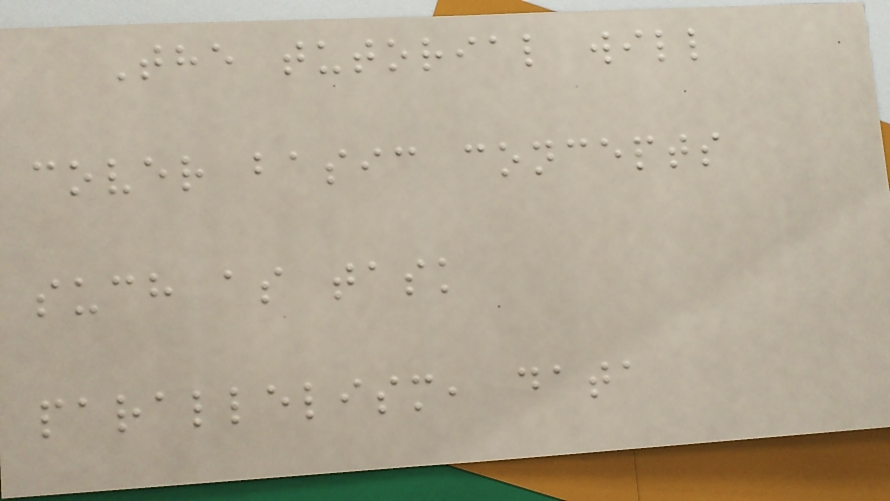The tutorial will
cover basic concepts
such as task
parallelism, data
